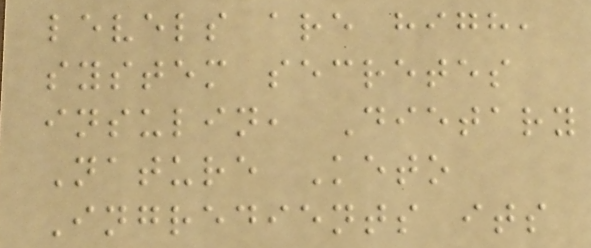levels are high,
system secretes
insulin, Dietary
Nature Keto
Ingredients its
